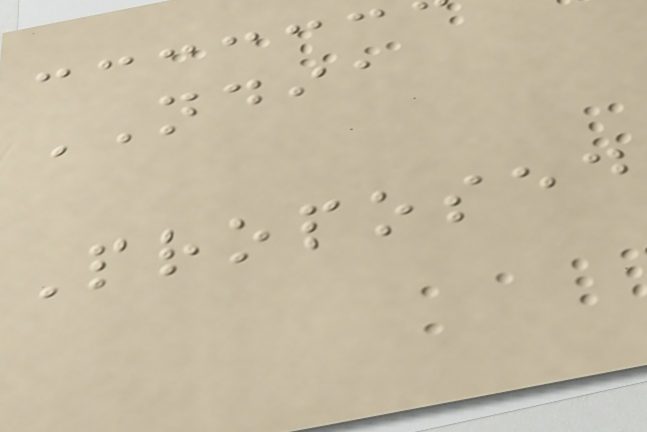NDIA
Proposed
